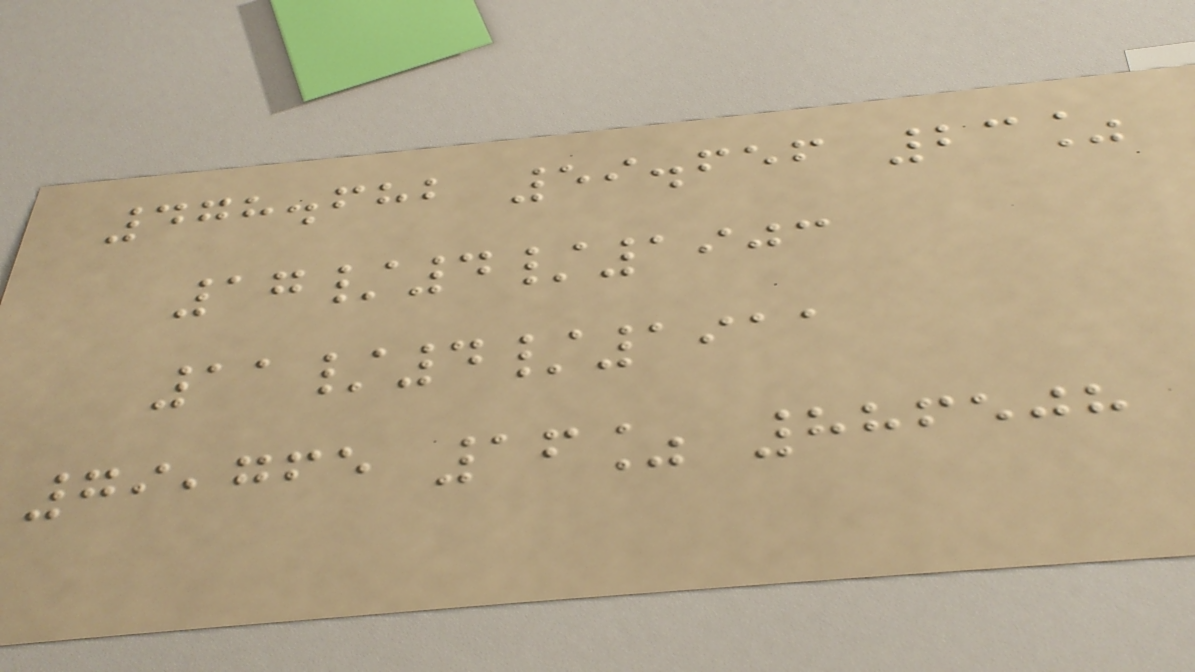478.682 59.656 23%
17/4/1903
11/4/1911
79,765 16% 886508
